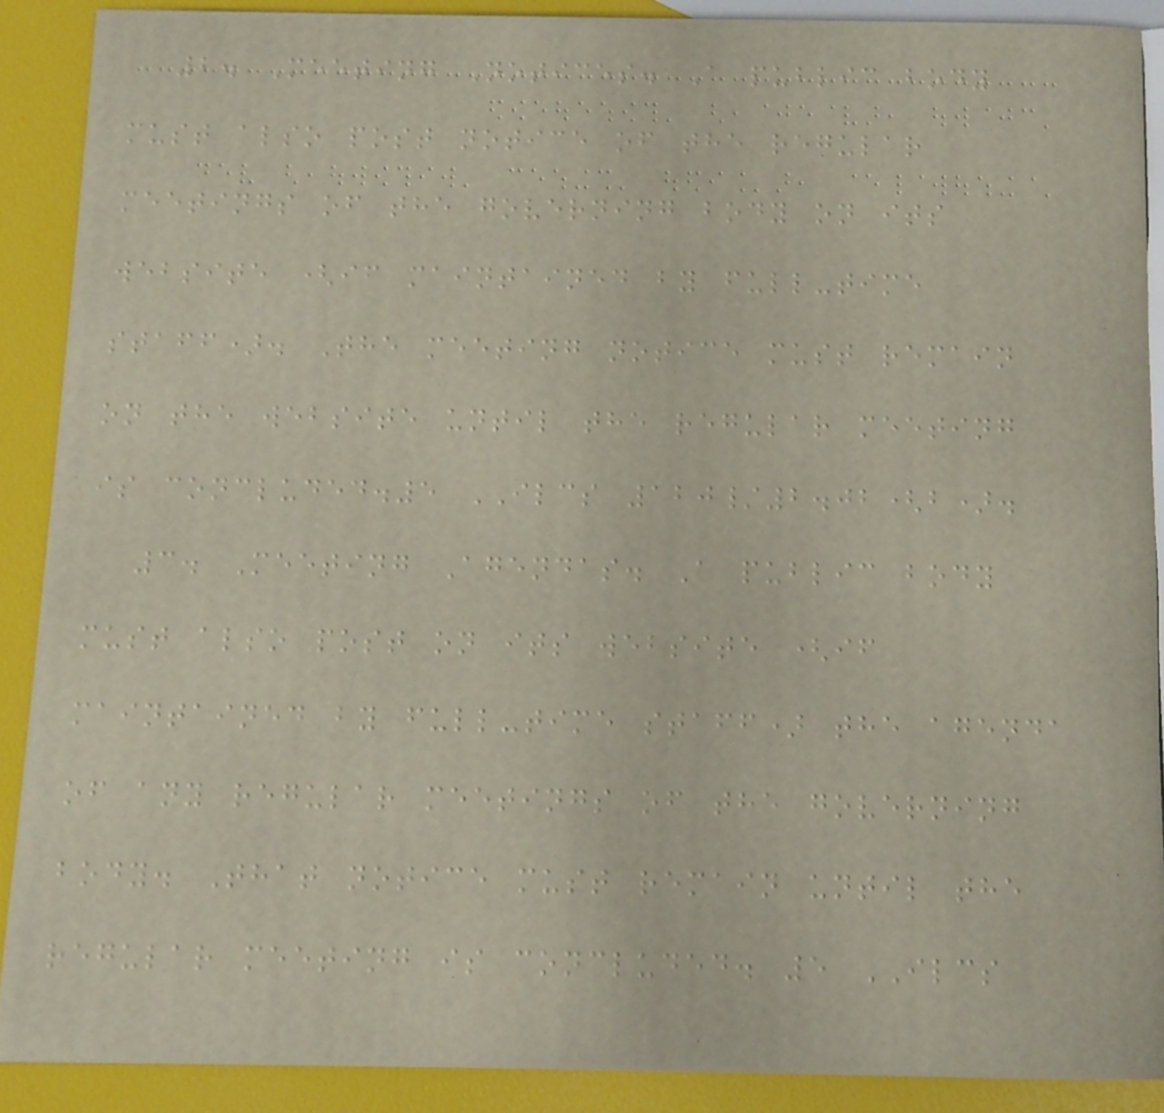2. Meeting Notices. A public body
must also post notice of the regular
meetings of the governing body on its
website (if maintained by full-time
staff). The meeting notice must remain
on the website until the regular meeting
is concluded.5 ILCS 120/2.02(b).
3. Meeting Agendas. A public body
must also post on its website (if
maintained by full-time staff) the agenda
of any regular meetings of the governing
body. That notice must remain until the
regular meeting is concluded. 5 ILCS
